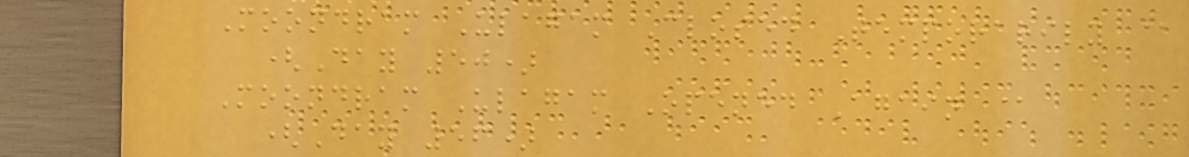Moondram Ulagam Closed Temporarily @
(Day 50)
Moondram Ulagam Opened Again @
(Day 56)
